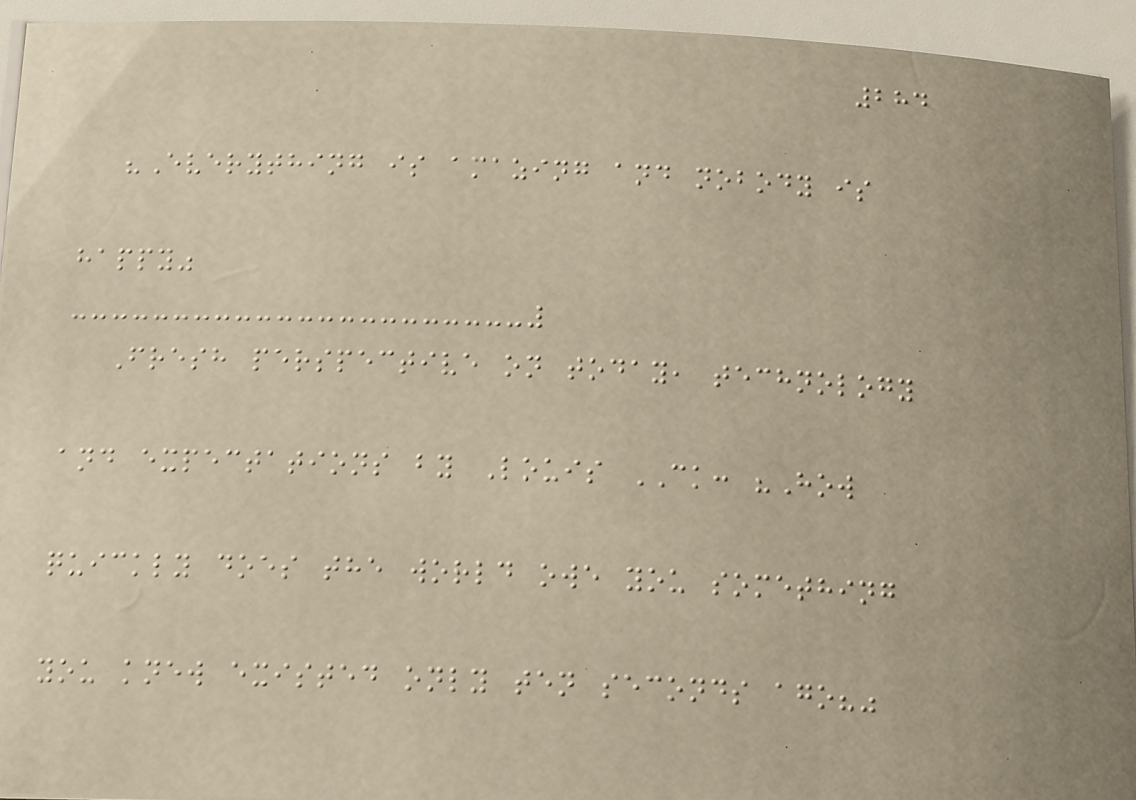284
"Everything is amazing and nobody is
happy"
Fresh perspective on today, technology
and expectations by Louis CK: "How
quickly does the world owe you something
you knew existed only ten seconds ago?"
